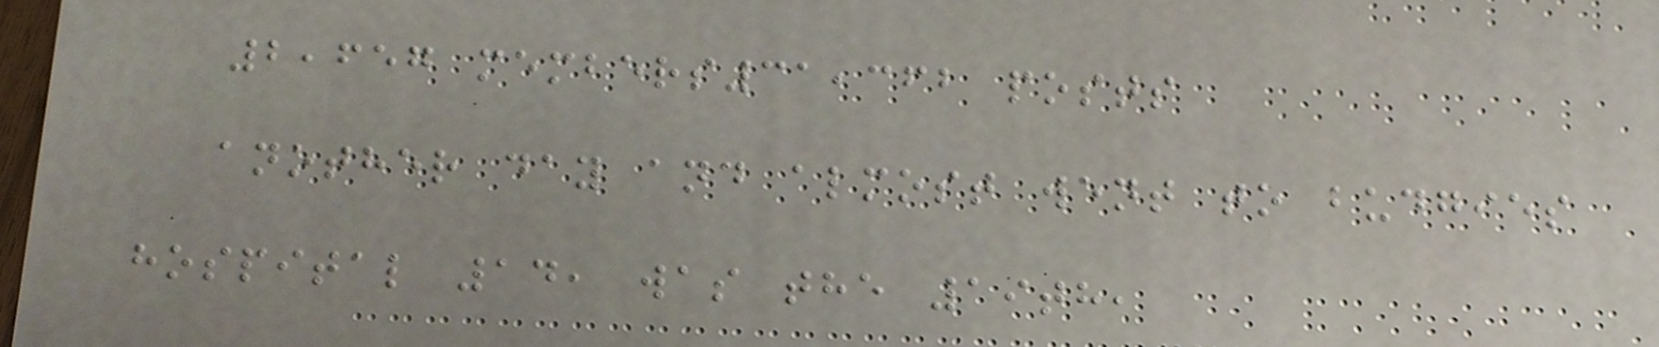2,657 members31,362 posts
another day and almost went to budgies
hospital 14, was the 19th,
